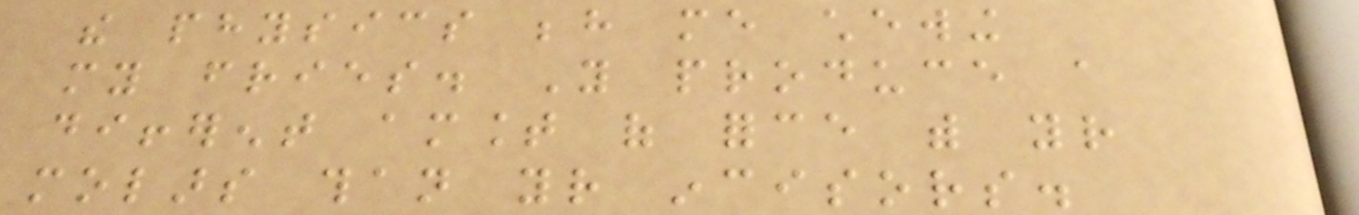the physics behind me chewing
my fries. You produce a
different amount of force with your
molars than your incisors.
